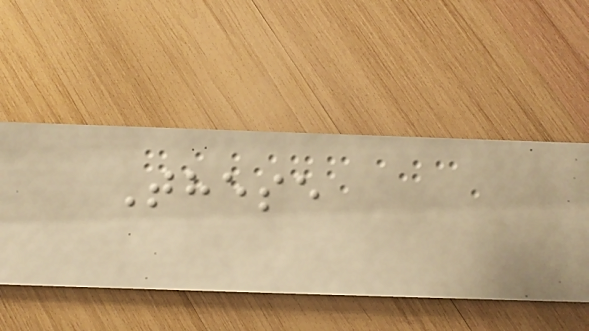These
